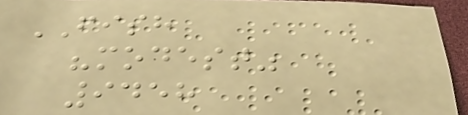FISH
"modest"
9458
